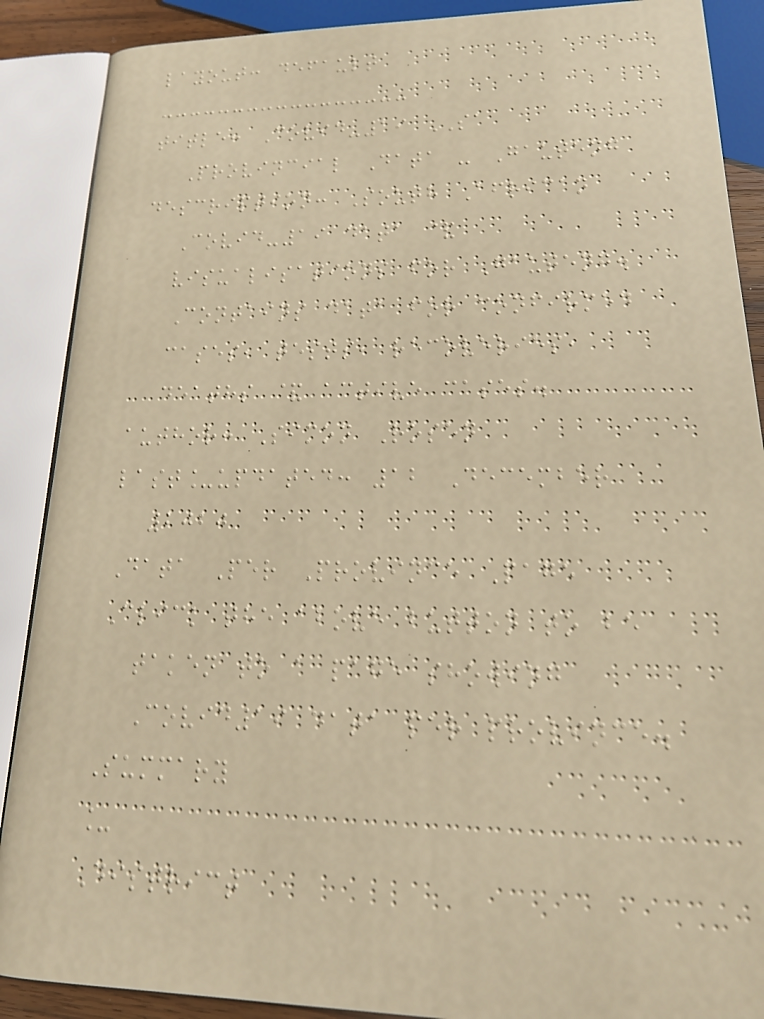layout: default
title: Covid-19 SA
Provincial Data - Gauteng
description: South African
Covid-19 data &
visualisations for Gauteng.
Contains data for confirmed
cases, tests, recoveries,
deaths & active cases.
author: Simon Rosen
last_updated: 12 December
2020
Data Per Province Page
Click the above button to be
taken to a page showing
Covid19 data per province.
Summary
_
District
